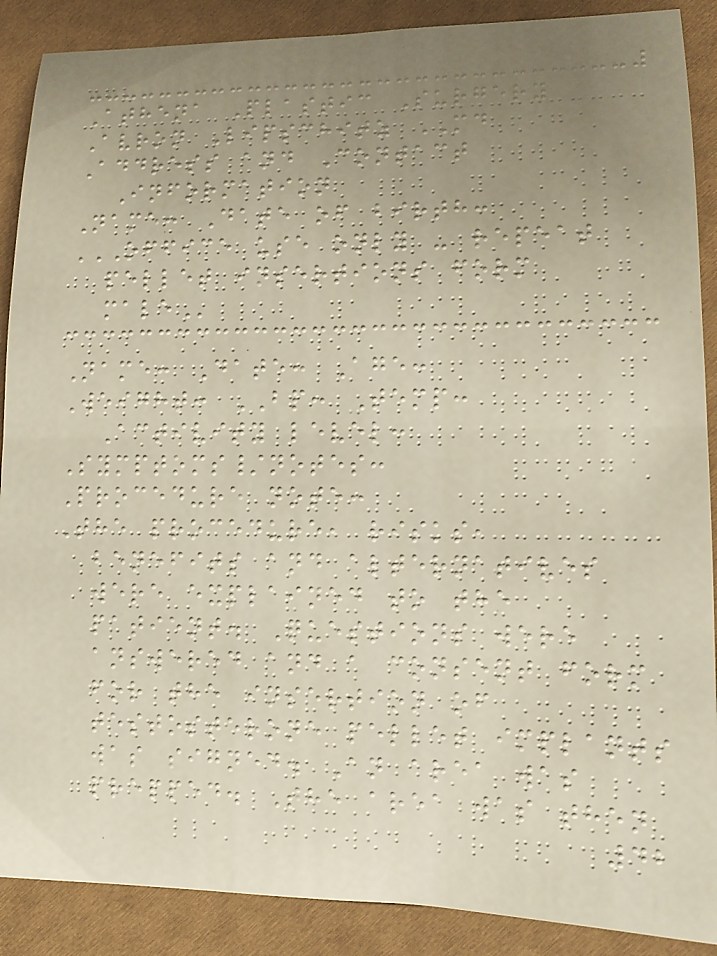Athena Plastic Surgery
Avron Lipschitz MD
Address and Contact
Information
Name: Date of birth:
OFFICE USE ONLY - REPEAT
PELLET INSERTIONS FORM
MALE
Name: Date: Age:
Weight: BP: Temp:
Activity level:
Symptoms/notes:
Procedure note:
The procedure, risks,
benefits and alternatives
were explained to the
patient. Questions were
answered and a consent form
for the insertion of
testosterone pellet implants
was signed. An area was
prepped. The area was then
42
